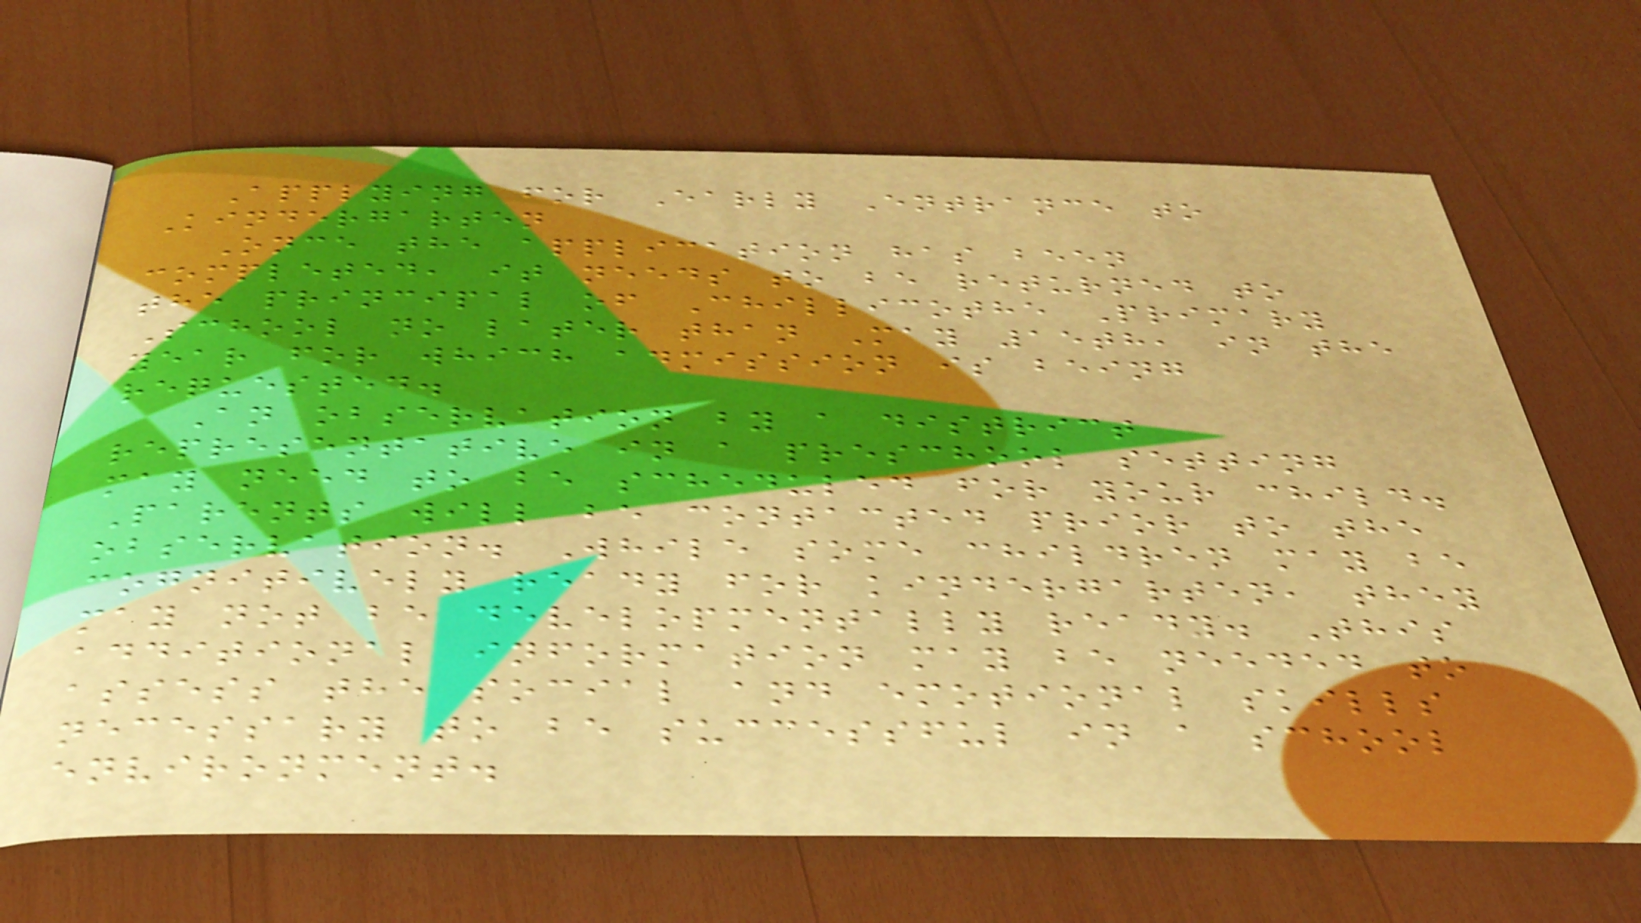Applying for Early Entrance to
Kindergarten
Once the application has been
completed, it needs to be returned to
the principal of Chillicothe Primary
School no later than May 15th, in the
year for which admission is being
requested.
An observation by a district
representative in a preschool setting
may need to be scheduled for your child.
Parents will be contacted prior to the
observation. While some children may be
cognitively ready for kindergarten, they
may not be developmentally ready. This
additional information may be needed to
assess the social and emotional skills
necessary to be successful in a school
environment.
